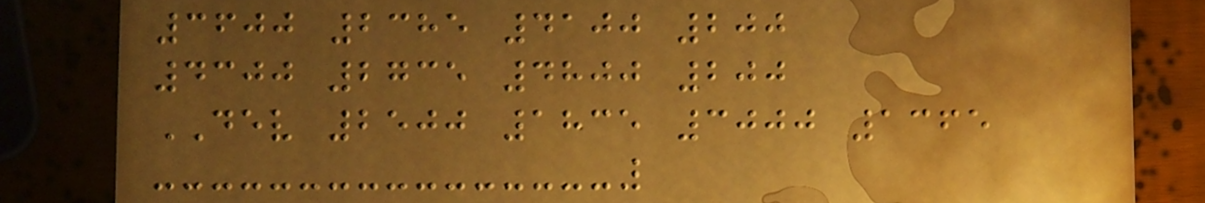3600 2385 4100 200
4300 2735 4800 200
DEV 2500 1835 3000 1365
